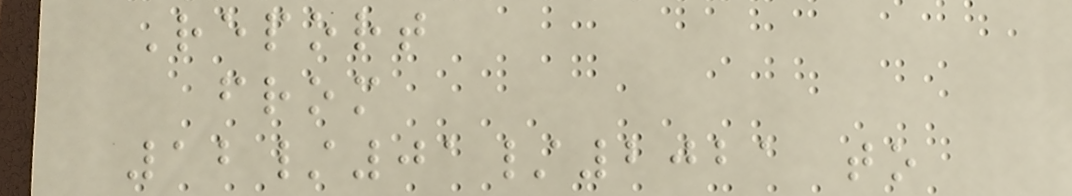Report
from
12/01/2021 to
